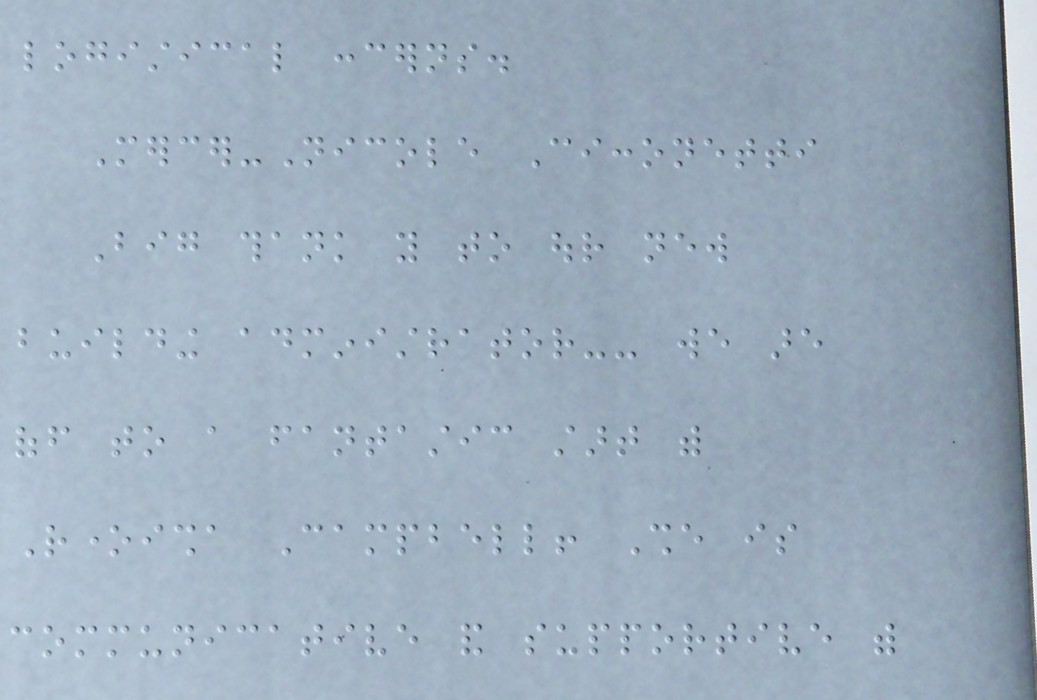logistical concerns.
Mercer-Nicole Cicconetti
Big thank you to our new
building administrator-- we are
off to a fantastic start with
Roneisha Campbell! She is
communicative and supportive with
